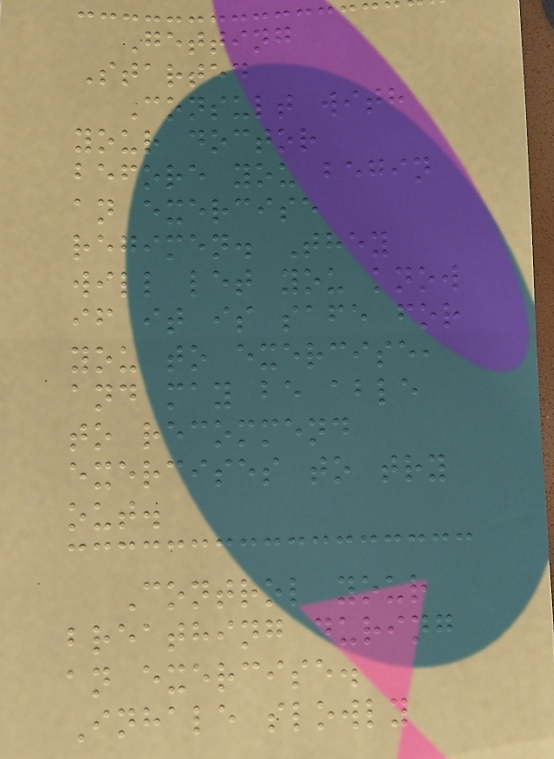Getting
Started
Consult with
your doctor
before you begin
an exercise
regimen. They
will let you know
if it is safe for
you to exercise,
and may be able
to recommend
exercises to try
out.
Control your
breathing during
an exercise.
Inhale slowly
